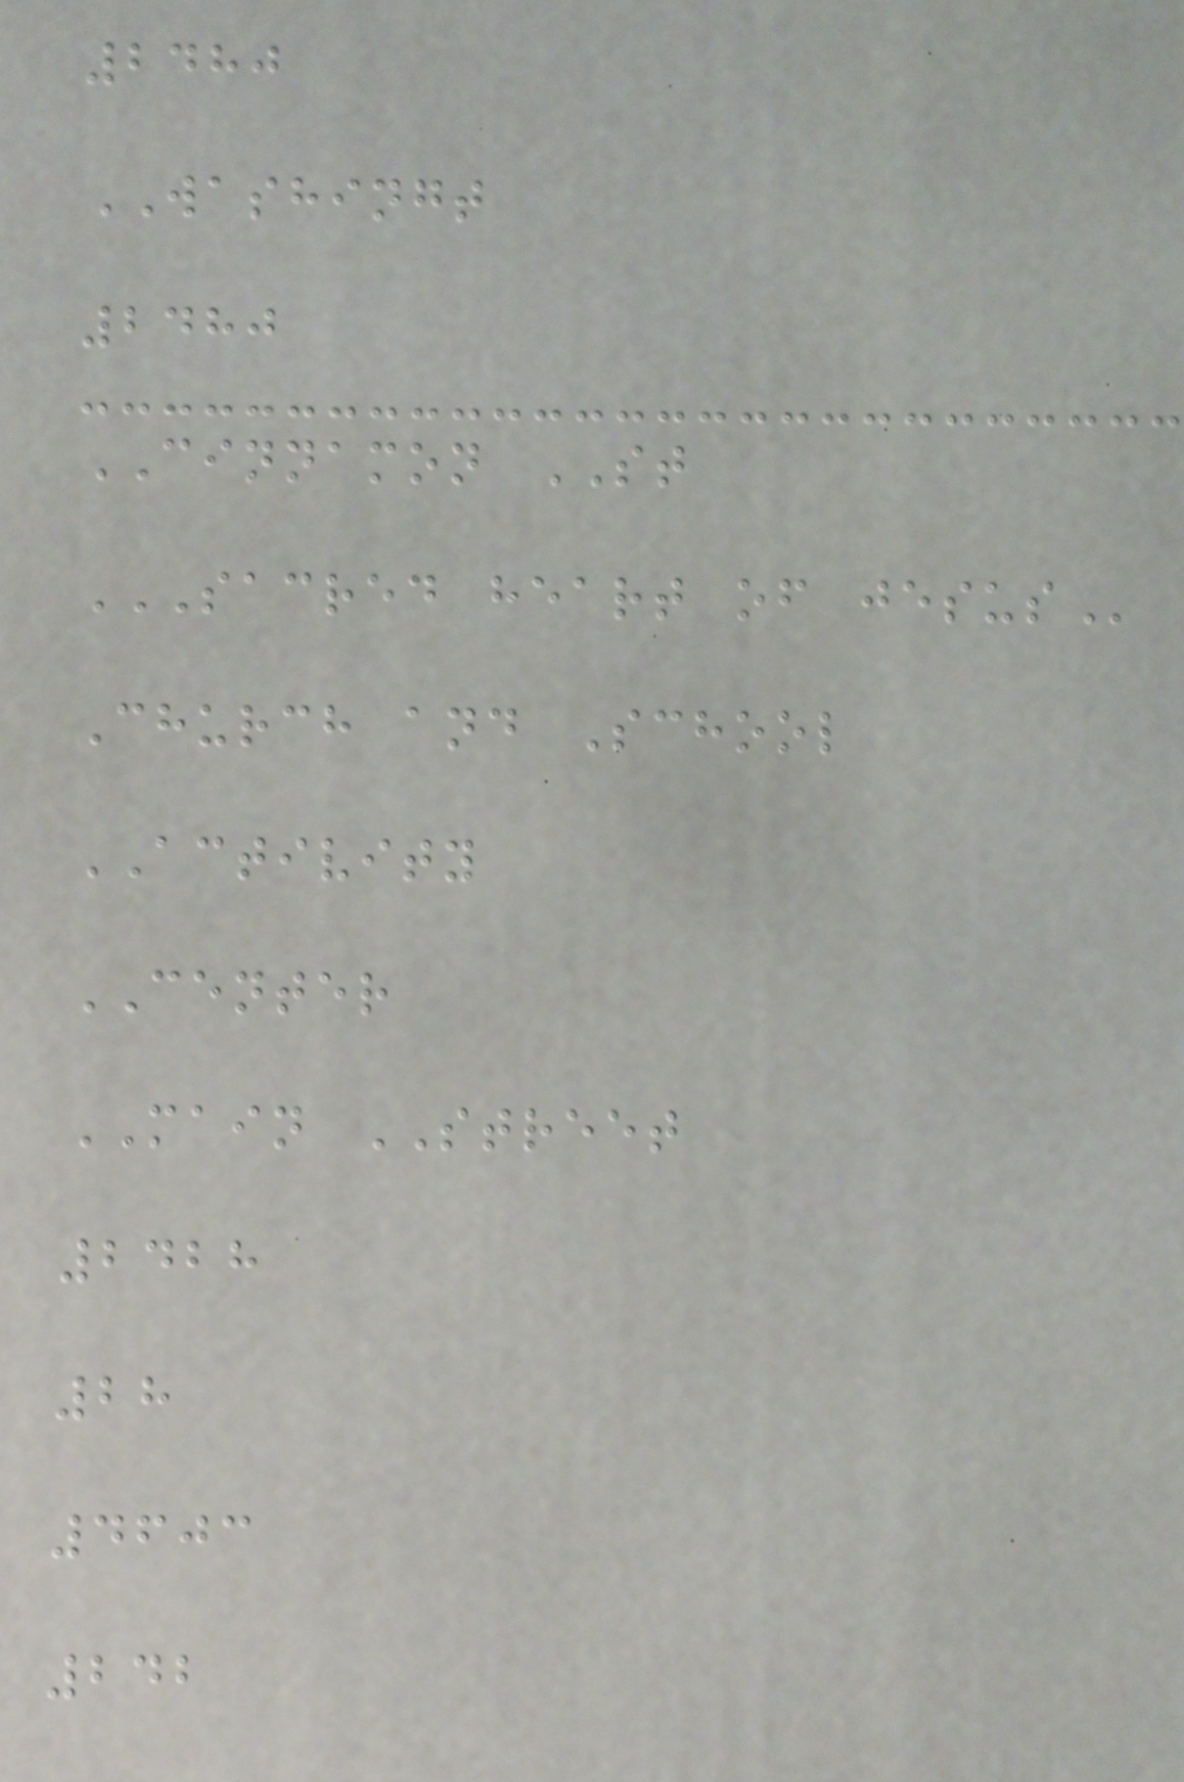2480
WASHINGT
2480
CINNAMON ST
SACRED HEART OF JESUS
Church and School
ACTIVITY
CENTER
MAIN STREET
2428
28
4603
242
